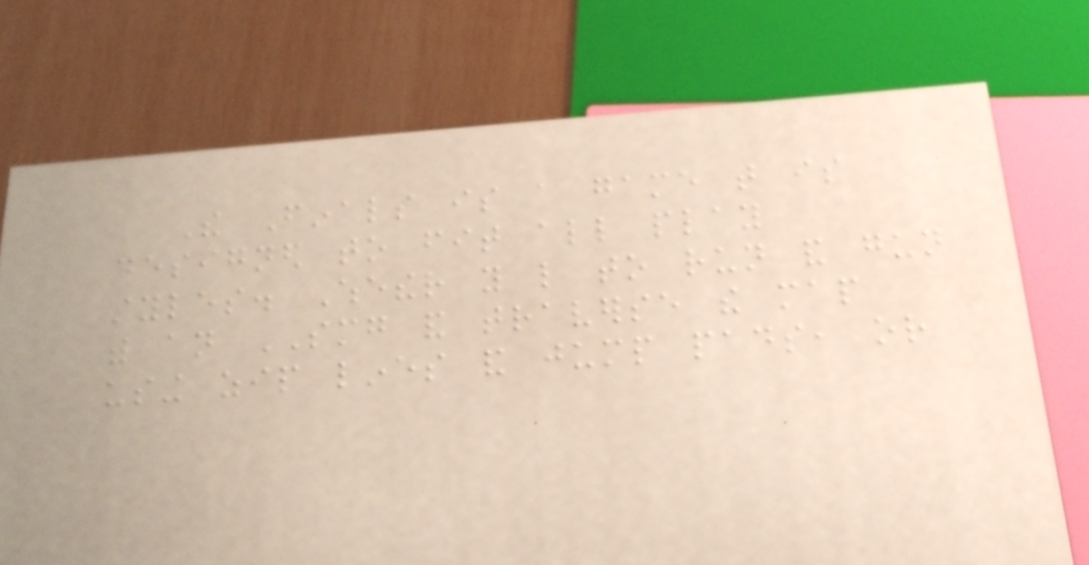The Finals is a game that is
designed to fit all play
styles. Whether you like to run and gun
with an SMG and traverse the map
using zip lines and jump pads, or
